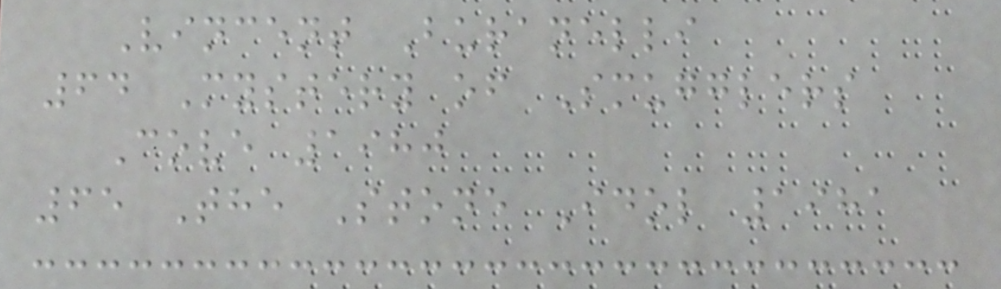Vincent Buranelli
64 Mystery of Smugglers
Cove 1980
65 The Stone Idol 1981
